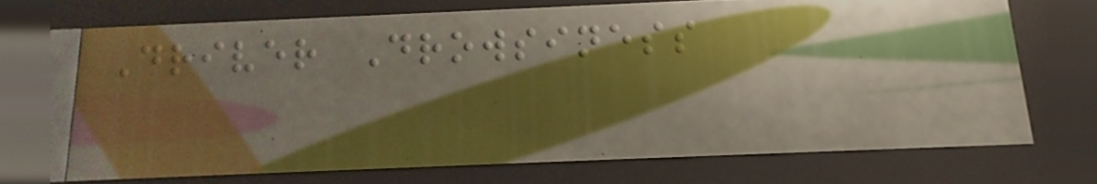Driver Drowsiness
